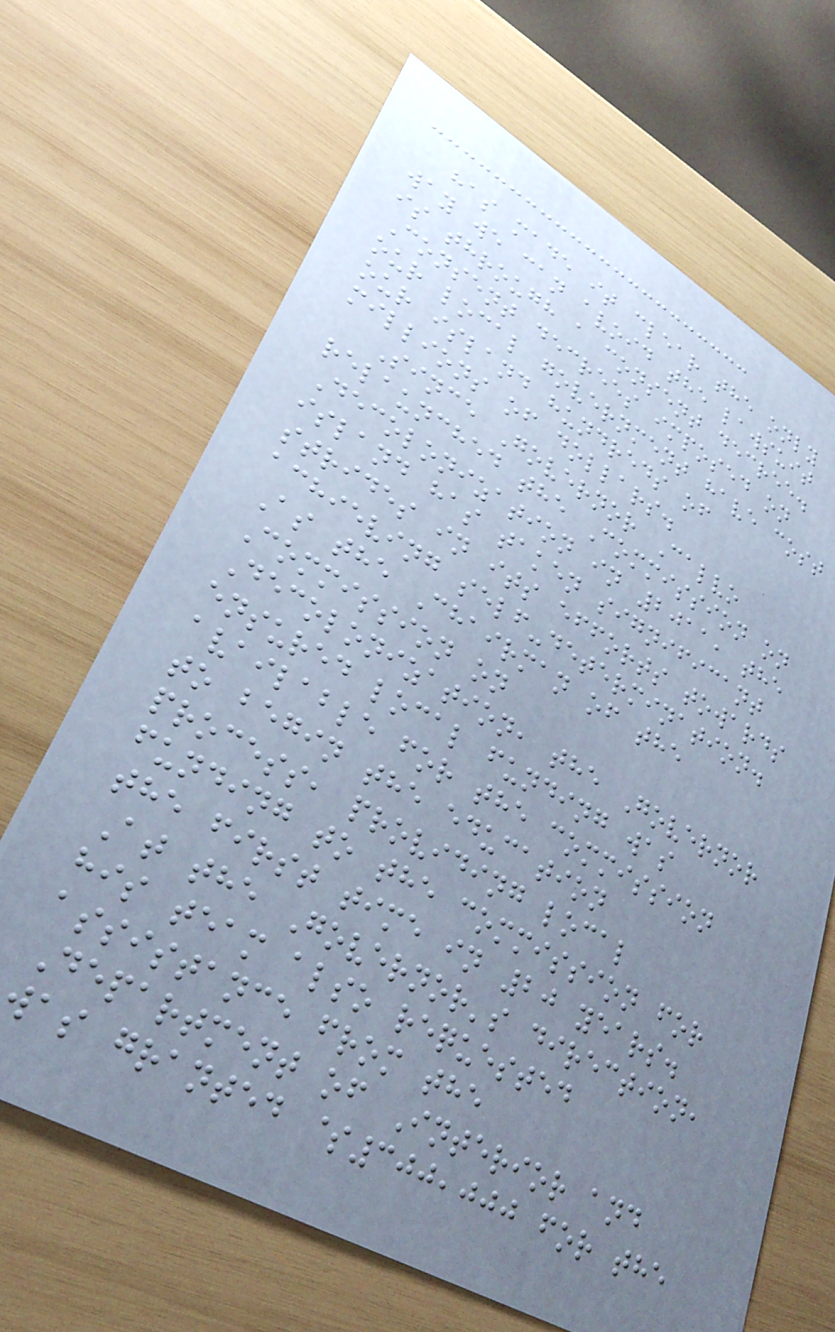has made it clear the only
way we can avoid the lawsuit
is through a consent decree.
Consent decrees imposed on
our local government have cost
our island hundreds of
millions of dollars.
Since Governor Calvo
relaunched the Commission on
Decolonization in 2011, the
island has taken significant
strides in its efforts towards
achieving self-determination.
As the Chairman of the
Commission on
Decolonization, the Governor
ensured local funding was
available for the commission
to begin the education
process, providing local
funding to the commission for
the first time in 20 years.
At the Governor's direction,
his team also requested
assistance from the
Department of Interior and
was granted $300,000 for the
